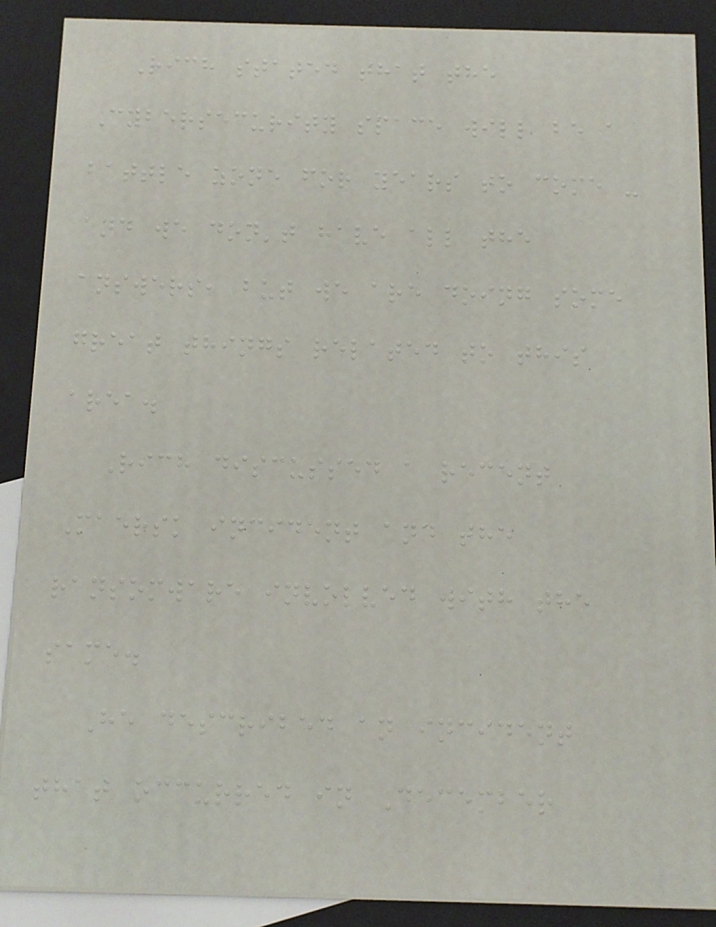Rich stated that the
Cybersecurity space will be a
battle zone for years to come -
and we don't have all the
answers, but we are doing some
great things related to this
area.
Rich discussed a recent
Maersk incident and the
ransomware involved with the
same.
He described an incident
that occurred in December
